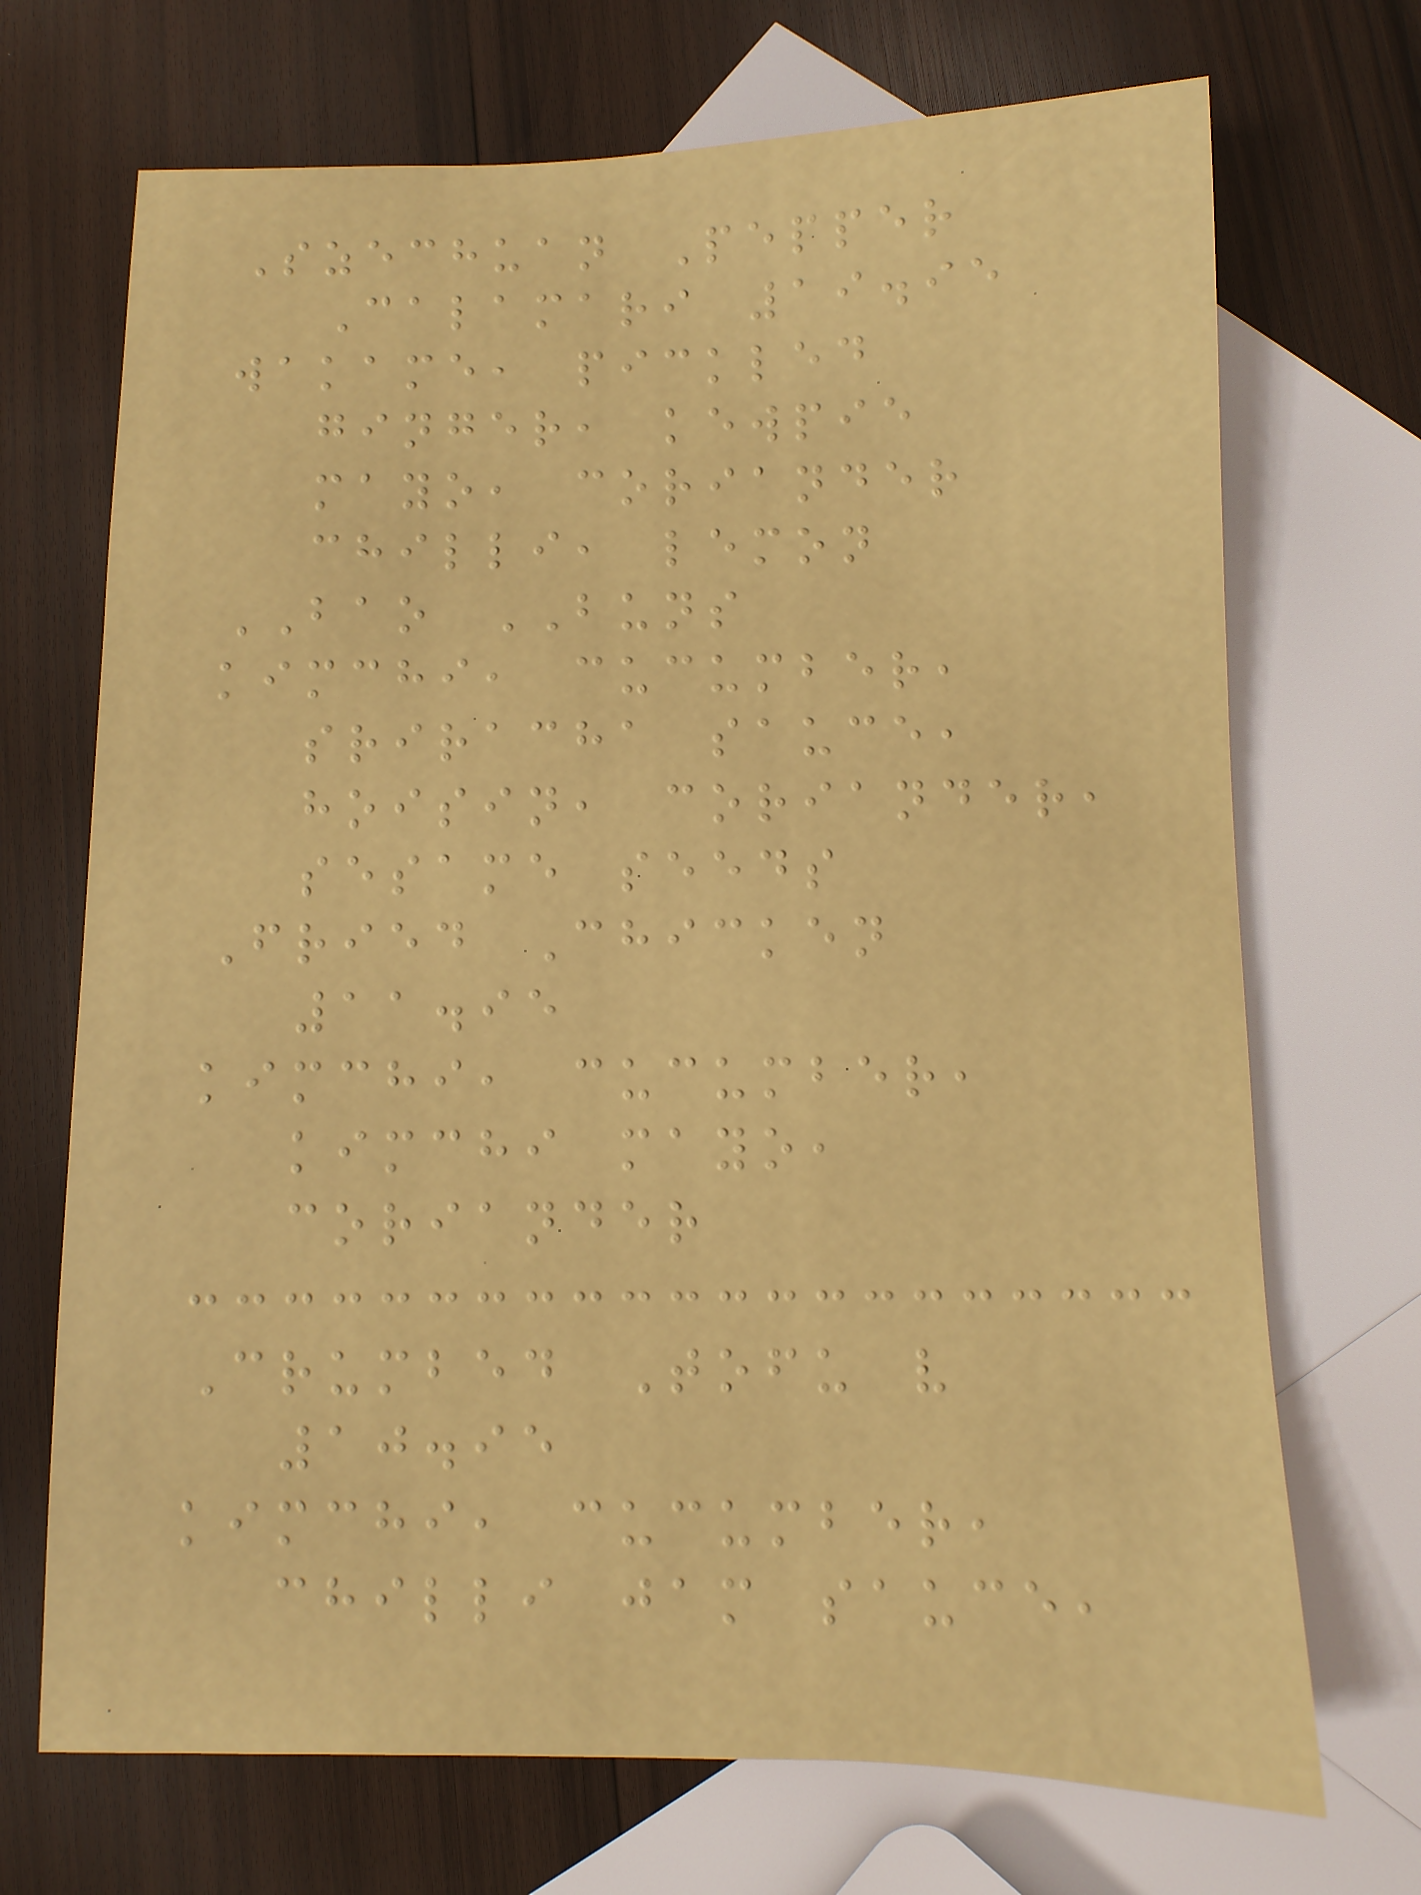Szechuan Pepper
Calamari 19.95
wakame, pickled
ginger, kewpie
mayo, coriander
chilli, lemon
BAO BUNS
kimchi, cucumber,
sriracha sauce,
hoisin, coriander,
sesame seeds
Fried Chicken
11.95
kimchi, cucumber,
kimchi mayo,
coriander
Crumbed Tofu v
10.95
kimchi, cucumber,
chilli jam sauce,
